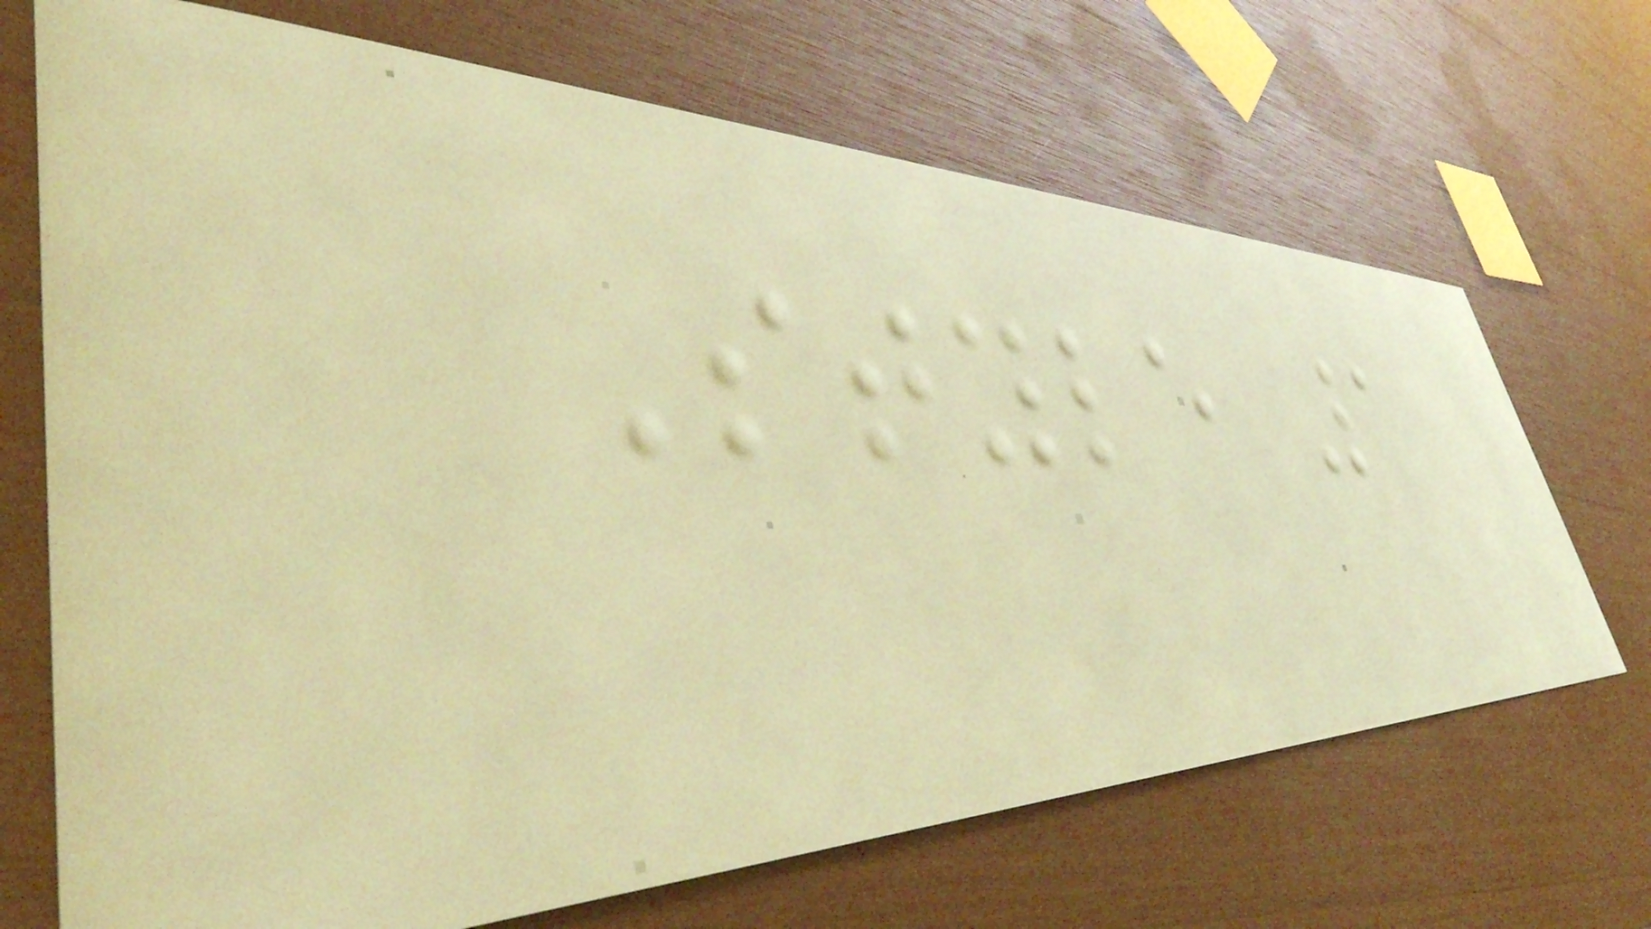Style 1
